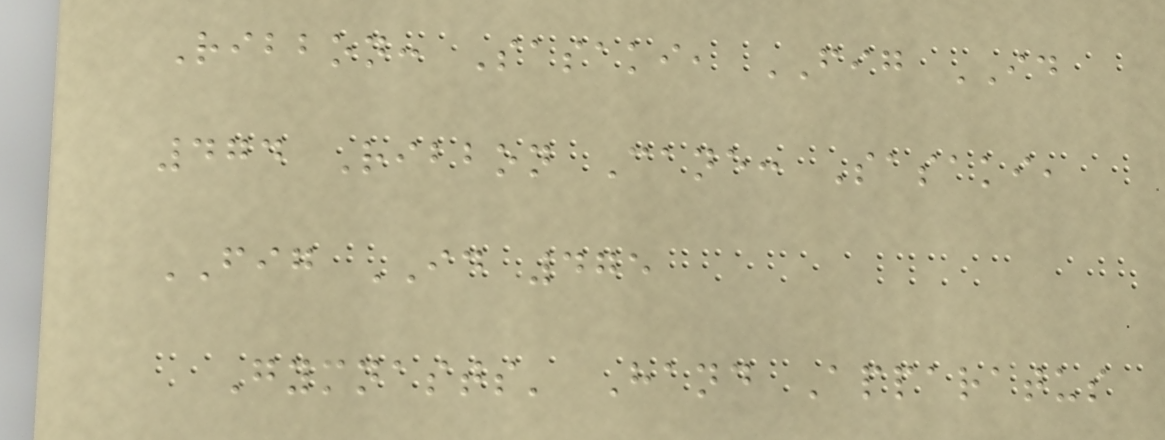Ribbon: Sasaki, FIG ID
474 Ribbon Cane: Sasaki,
FIG ID 475
Gymnasts' Hand Apparatus
